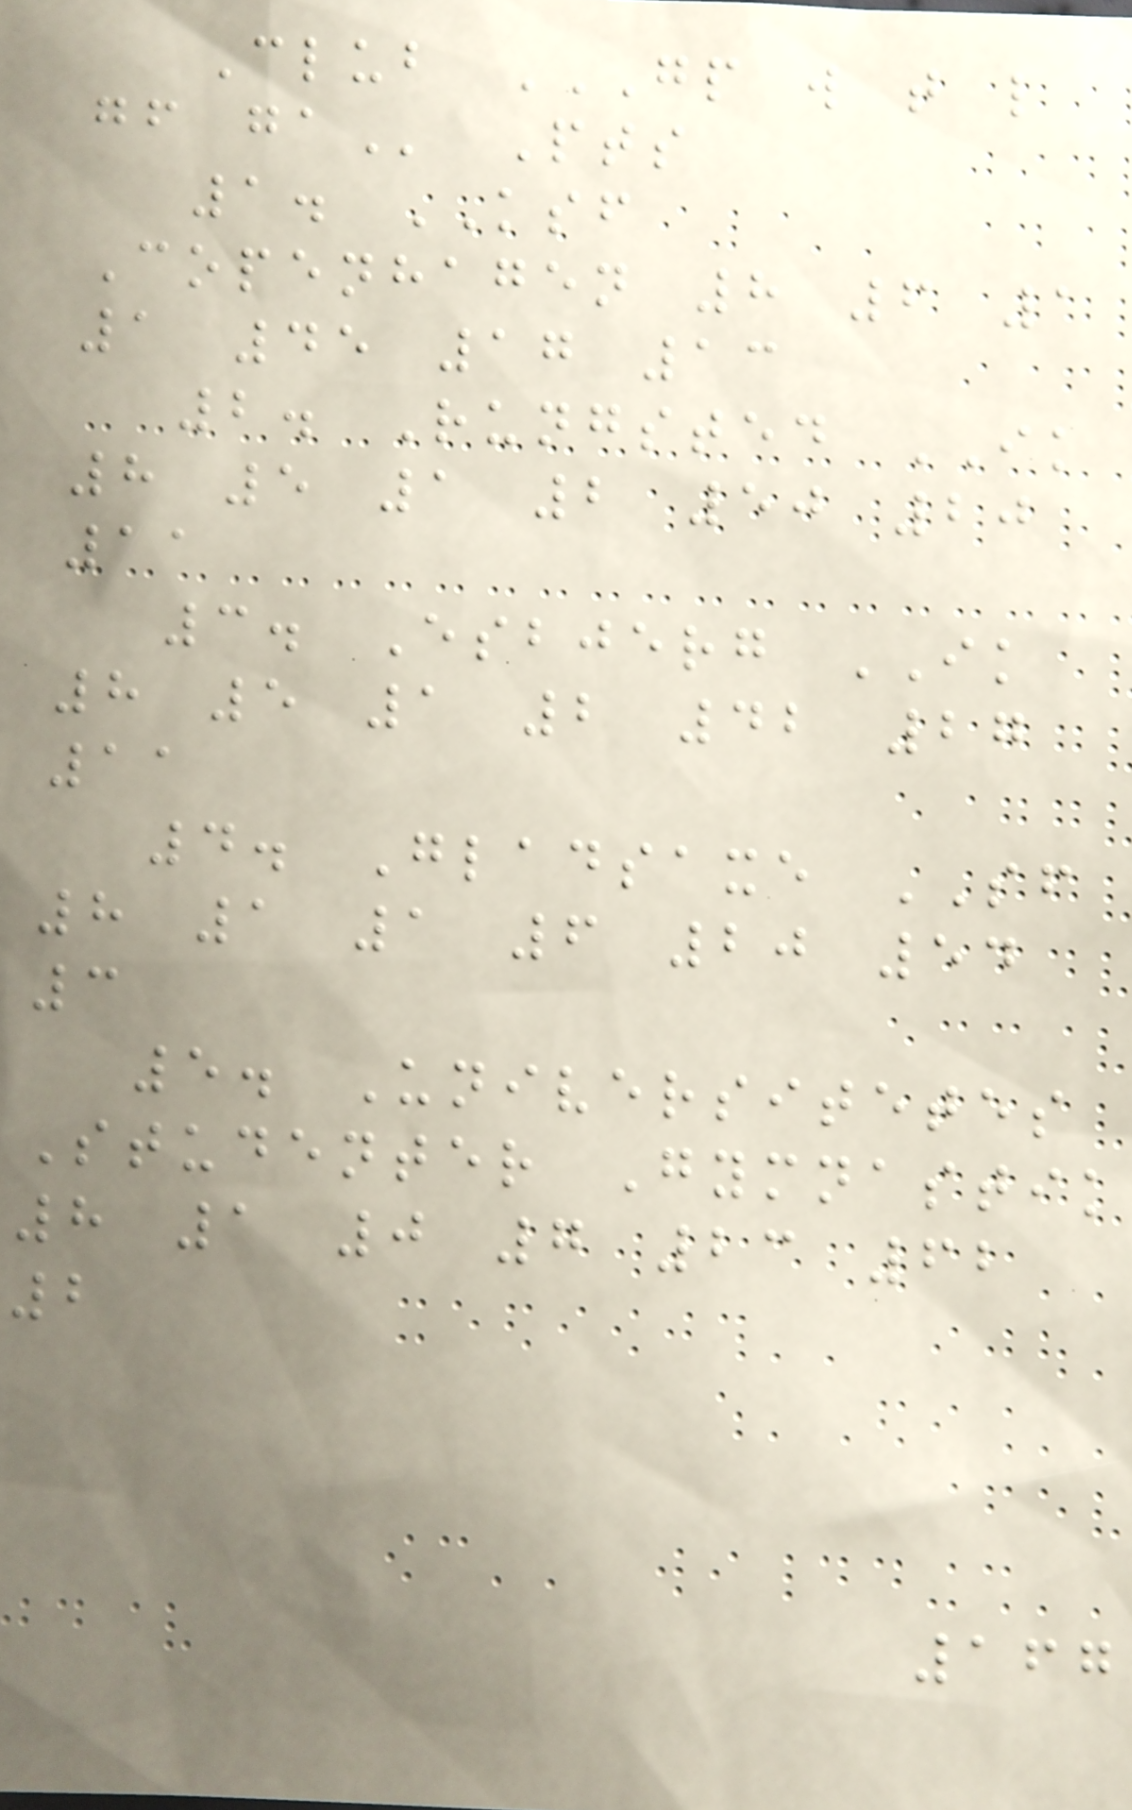Club GP W T L
GF GA Pts
1. KSF
Copenhagen 8 6 1
1 45 17 13
2. Rungsted IK
8 5 1 2 50 20
11
3. Esbjerg IK
8 5 1 2 42 27
11
4. Gladsaxe SF
8 1 1 6 20 54
3
5. Universitetes
Studenter Gymnastik
8 1 0 7 23 62
2
167
